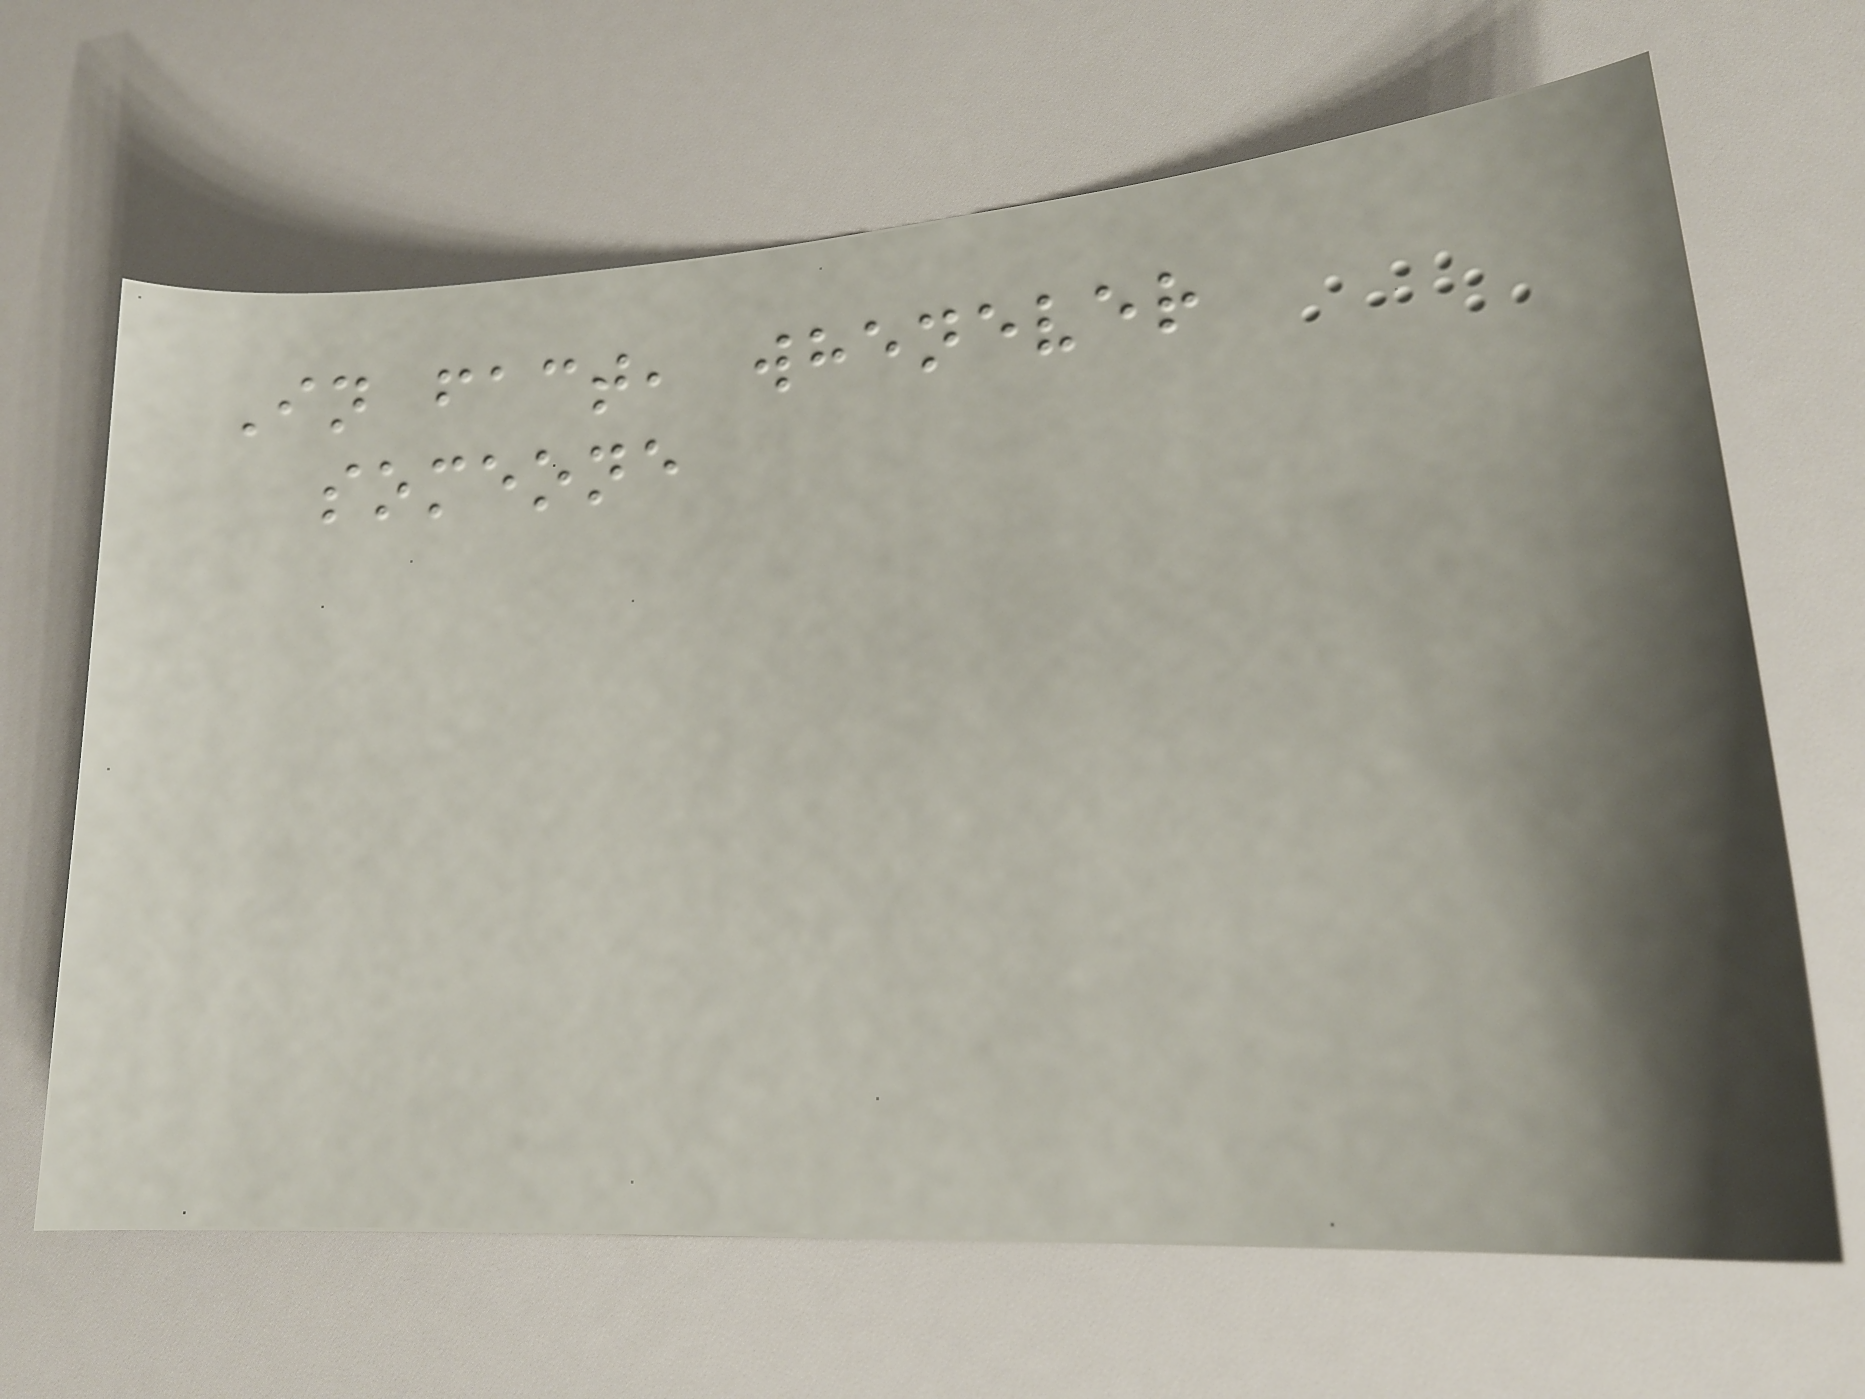In fact, whenever
someone
